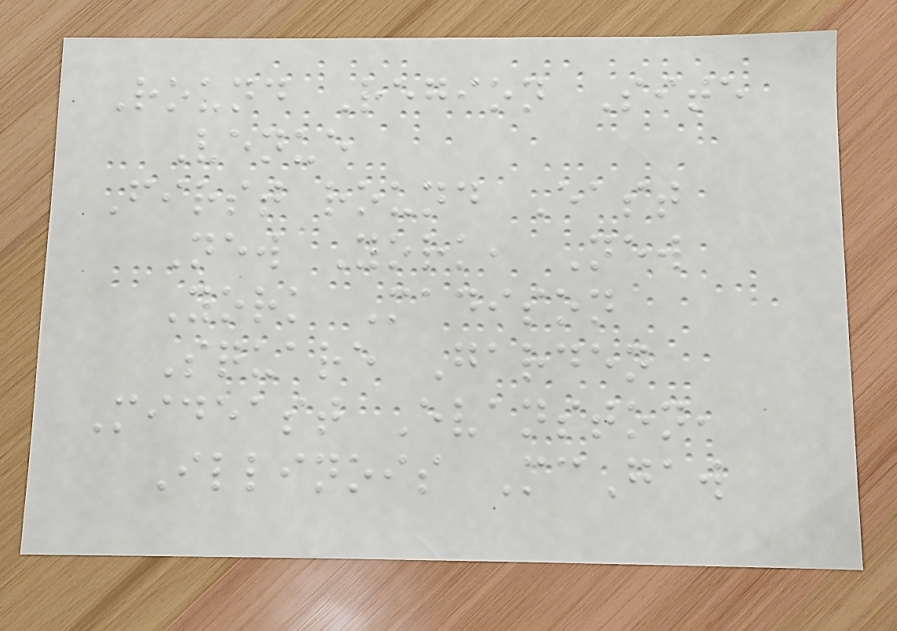Round Region Site
Venue
First round East
New York, New
York Madison
Square Garden
Mideast Evanston,
Illinois McGaw
